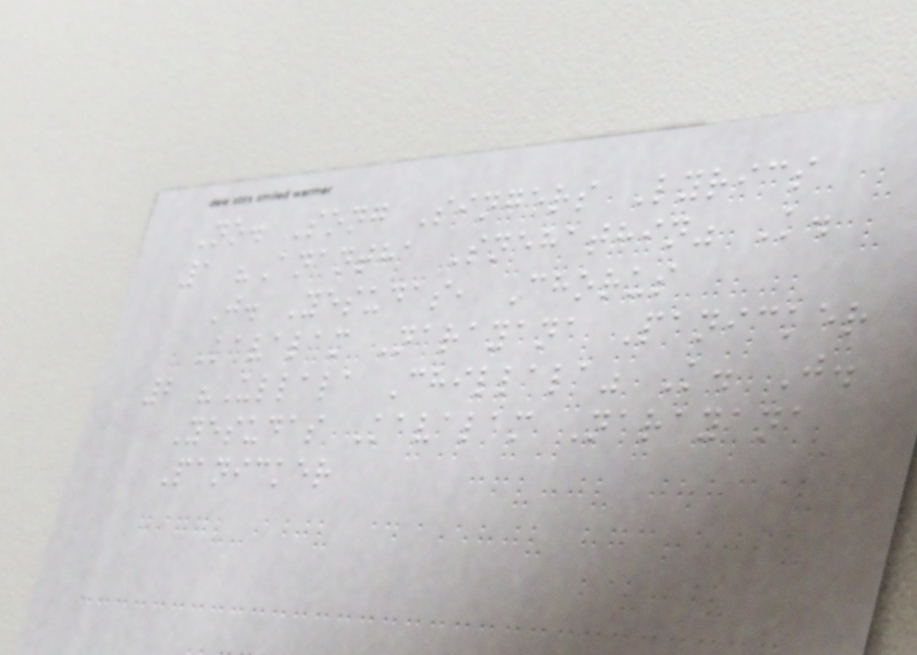No. Song Singers Lyrics
1 "Anantha Snehathin" K.
J. Yesudas, Chorus
Kavalam Narayana Panicker
2 "Ullala Chillala" K. J.
Yesudas Kavalam Narayana
Panicker
